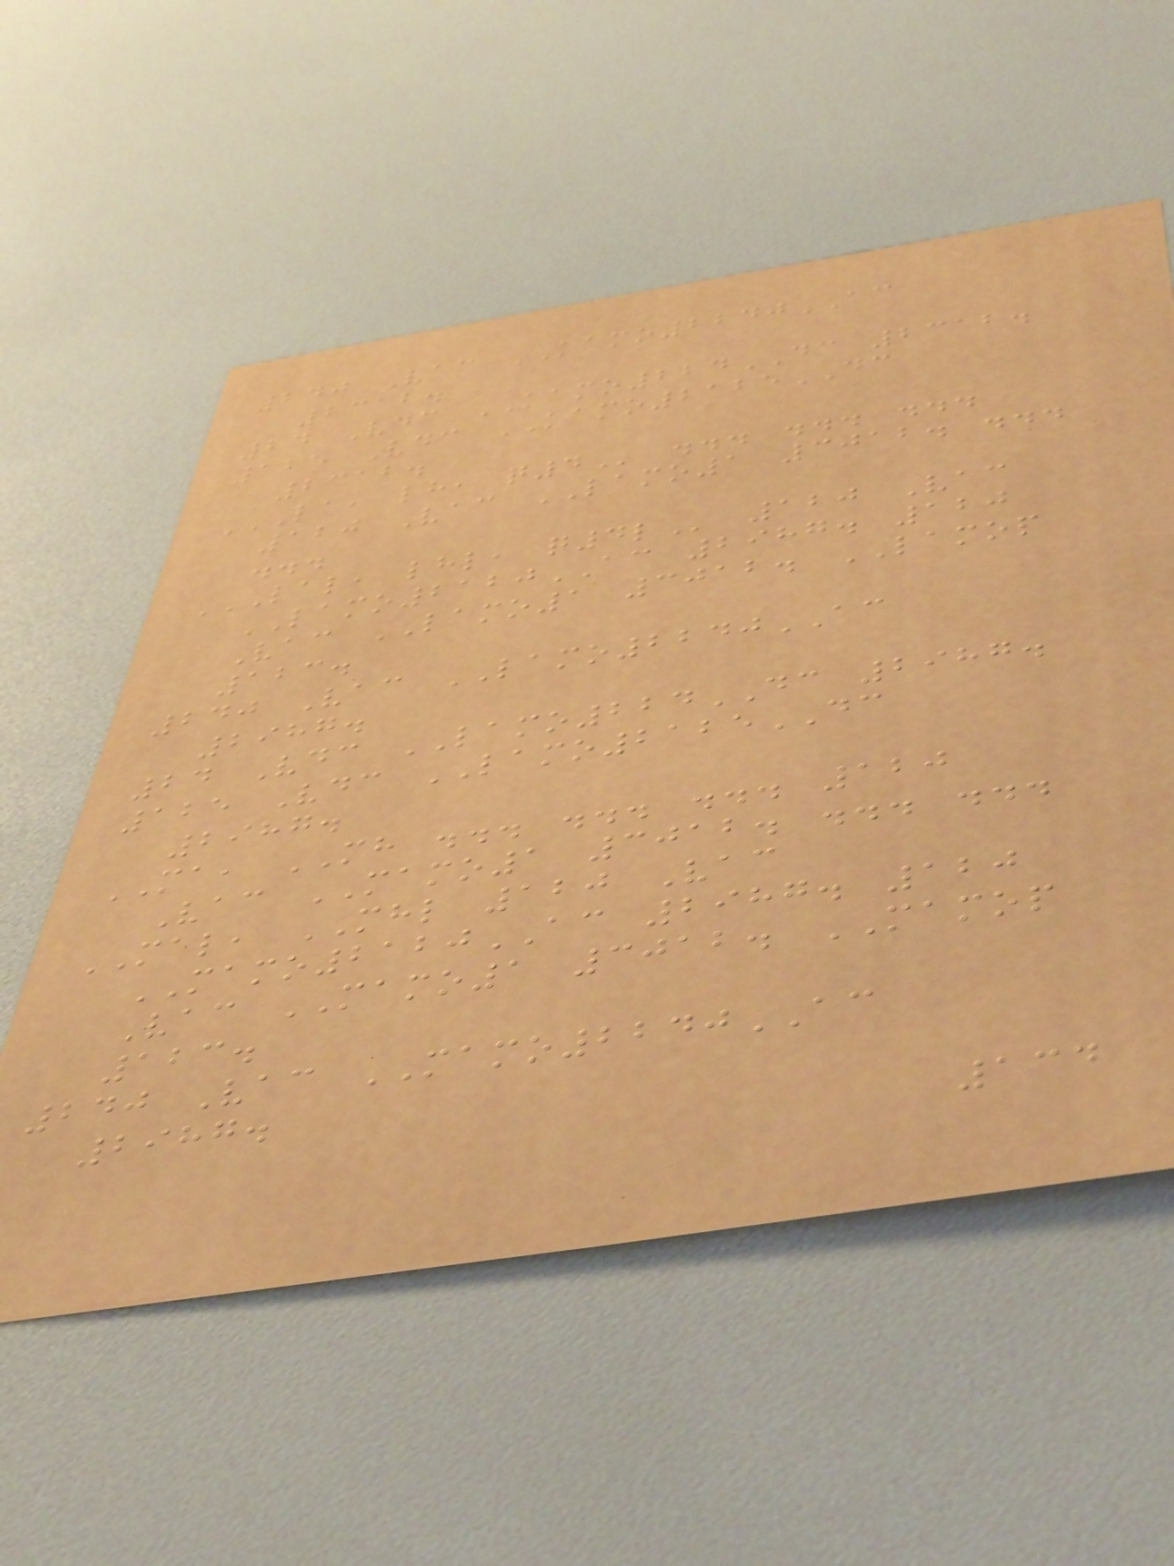240 Vac KAMO2240AC
2312.
24 Vdc KAMO224DC 2312.
125 Vdc KAMO2125DC
2312.
LA, LH, Q4 ... ... ...
120 Vac LAMO1 3012. ...
...
LAL, LHL, Q4L 120 Vac
LAMO2120AC 2987. 120
Vac LAMO1 3012. LAMOP
123.
240 Vac LAMO2240AC
2987.
24 Vdc LAMO224DC 2987.
125 Vdc LAMO2125DC
2987.
MA, MH ... ... ... 120
Vac MAMO1 3012. ... ...
MAL, MHL 120 Vac
MAMO2120AC 2987. 120
Vac MAMO1 3012. MAMOP
123.
240 Vac MAMO2240AC
2987.
134
